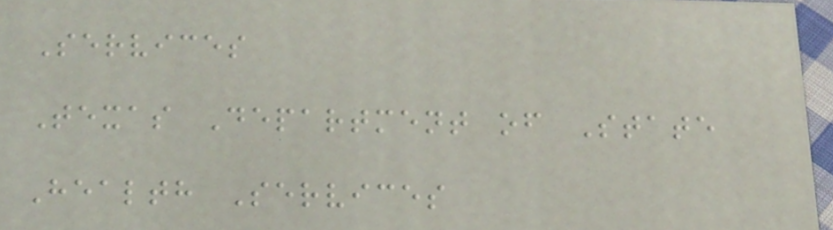Services
Texas Department of State
Health Services
